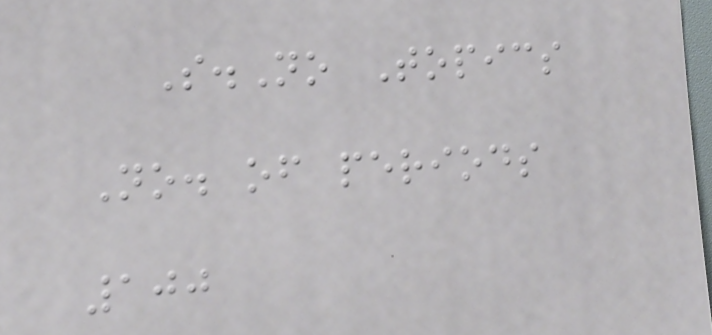S.No Topics
No. of periods
100
